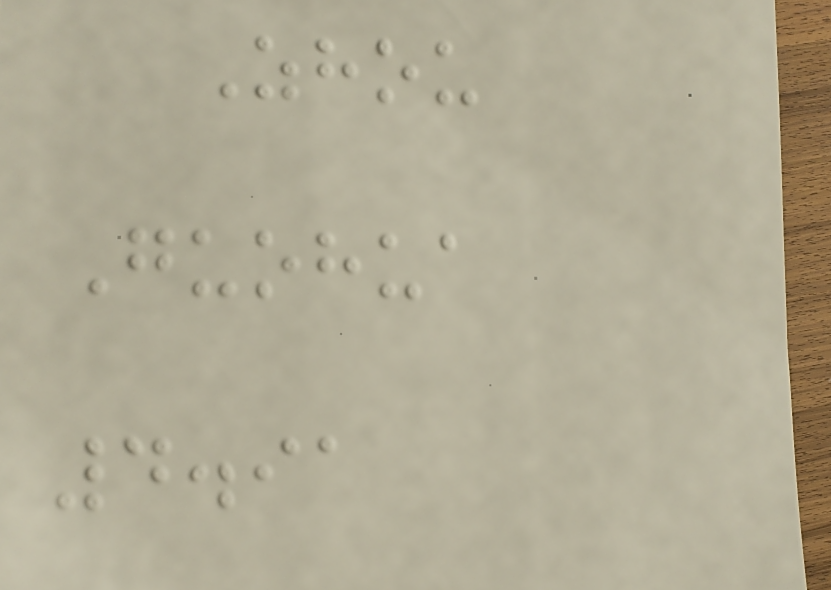Zhou
Guohua
4.91
